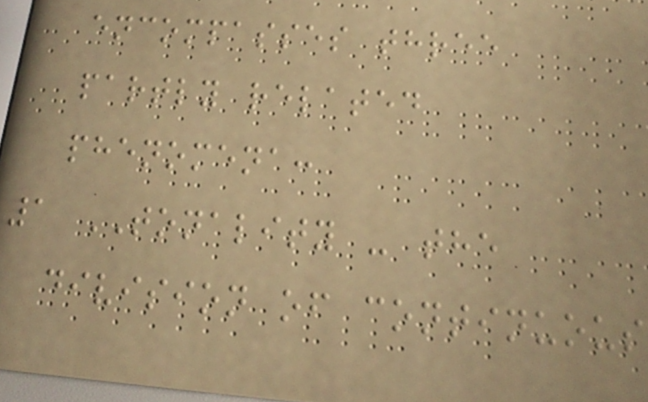encompasses three
partly related
phenomena:
1 TONALITY - the
division of continuous
